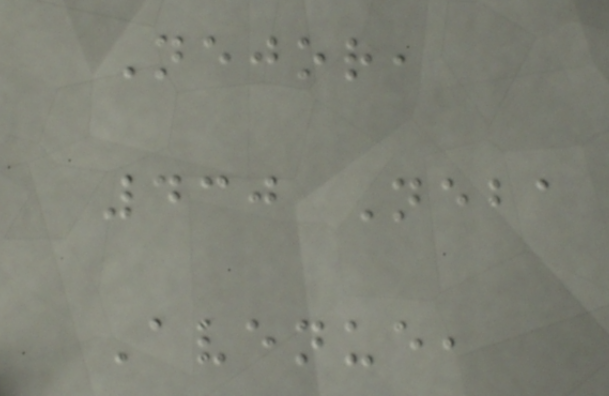Nejor,
430 Neba
Avenue,
